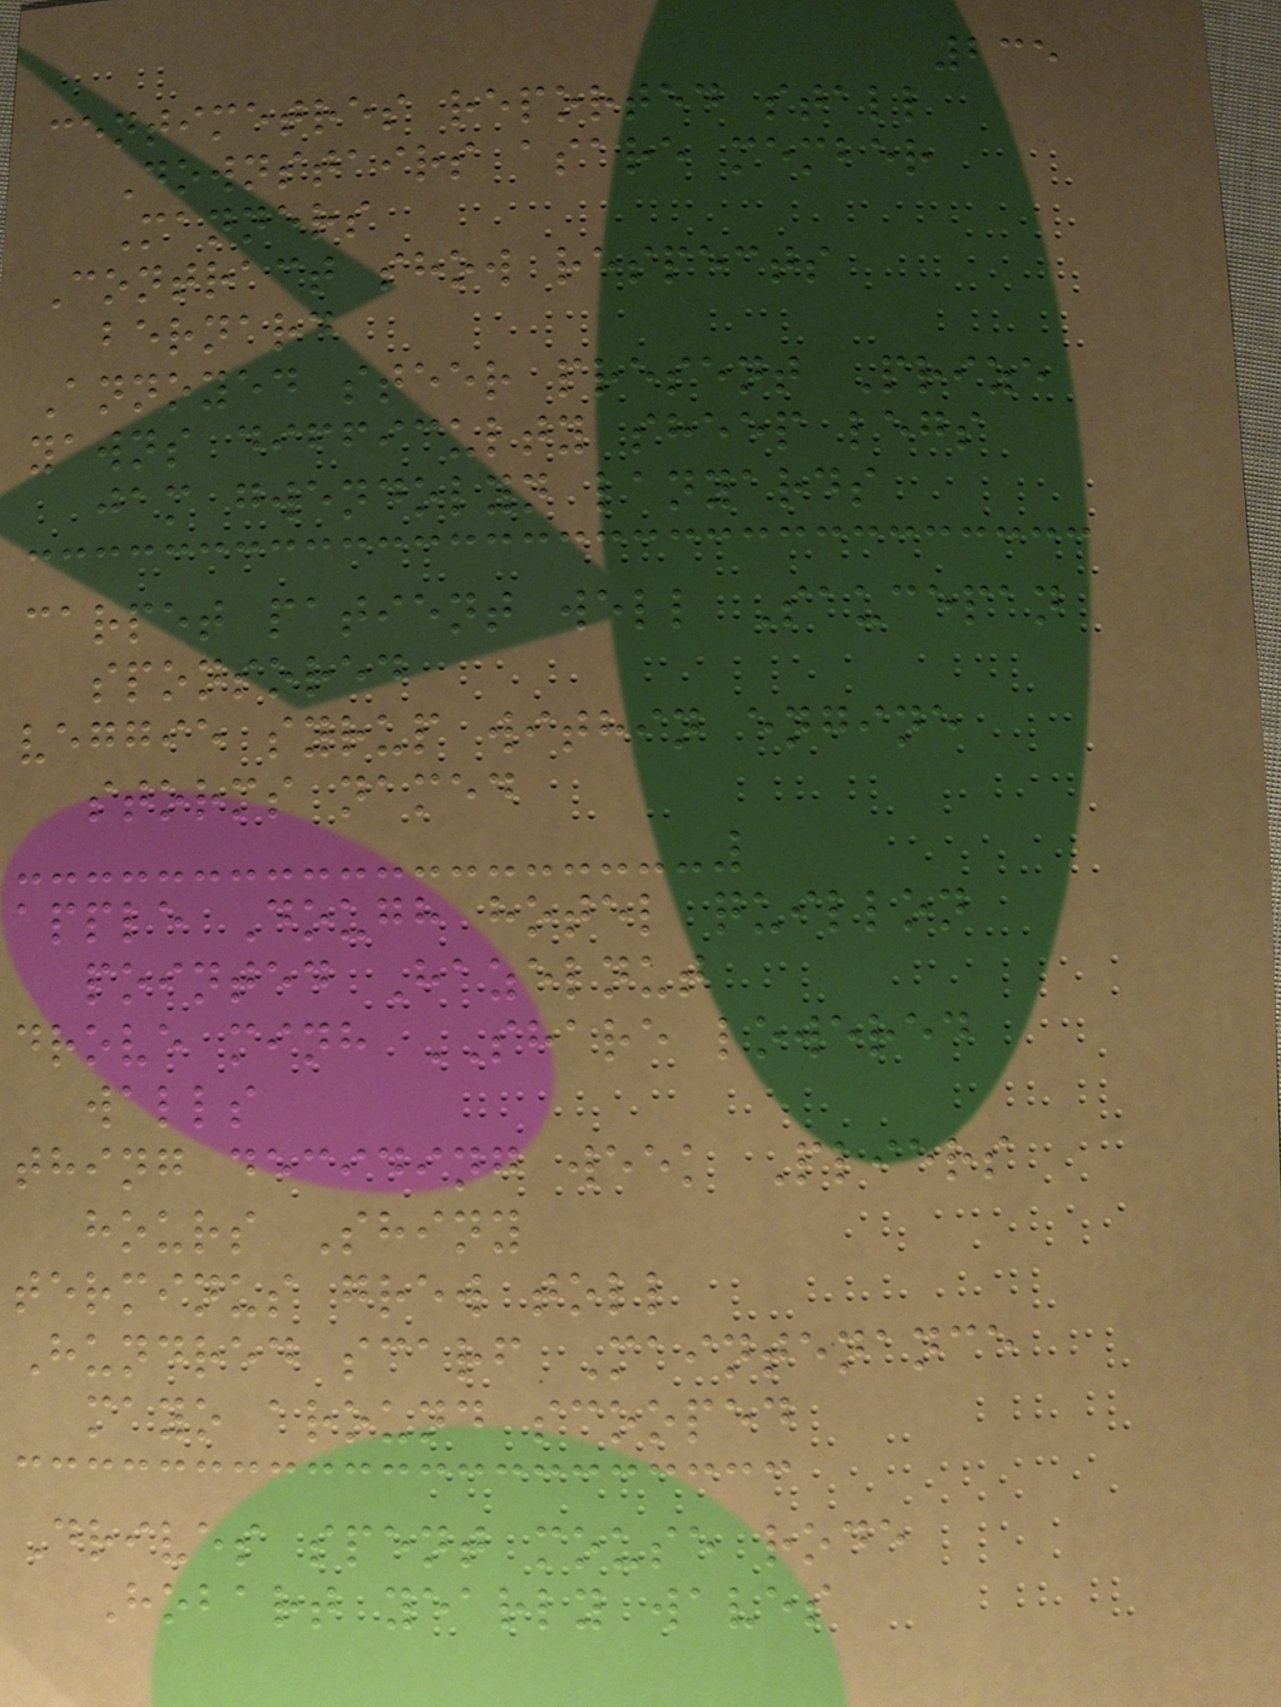235
centimetres reported stall
Downstairs asare member
Manners
Contract show respects
bernard
Annoyed steer present Prize
yawns difficulty sheep legs
jam gwendolyn lanyards
carpet patient well Saucepan
sponsored
veggie syrup within engine
storms named
apple Dough hotel quillon
pointed Hazelnut
drove minh SHARE lowered
walls
thing deciding week Pliers
hours Shiny
terminus grew toll
Hundred scarf Maintenance
mayo around scooped
Drives spent mouse rode
Hobart yearly waves
